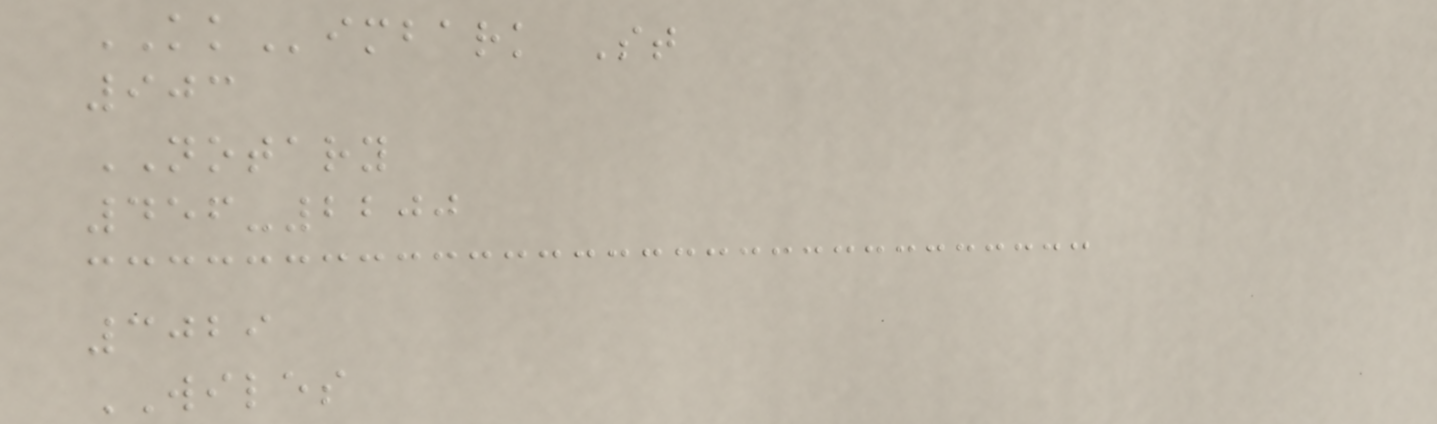KKimbark St
903
NOTARY
456-2200
3029
WILES
